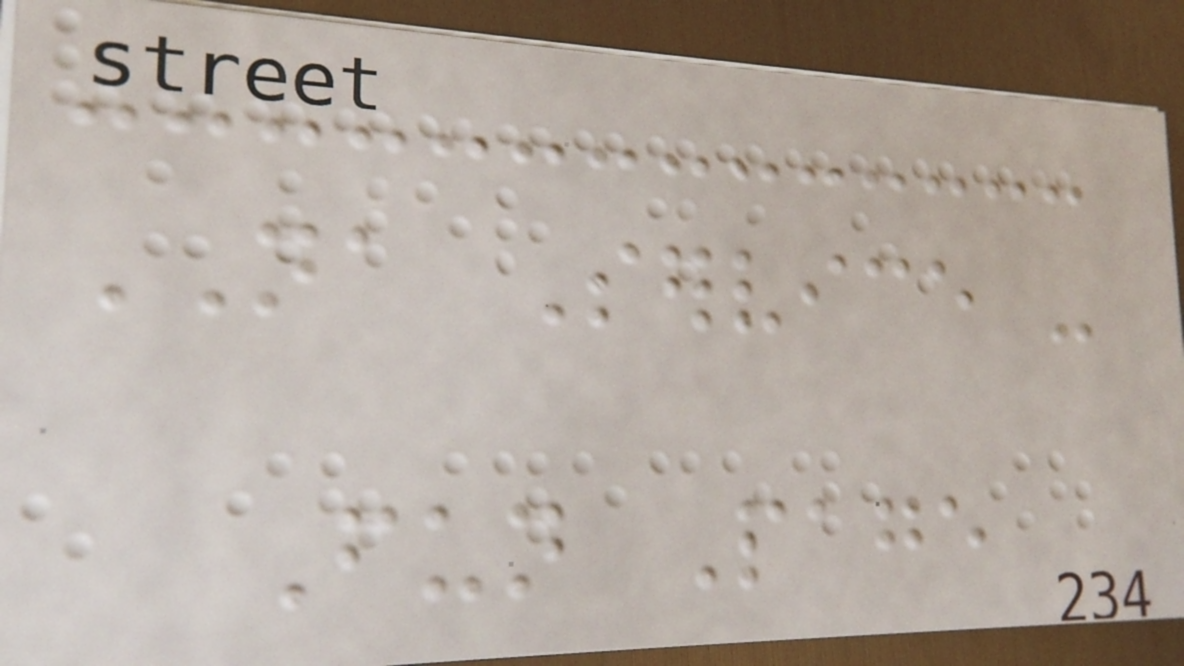NA Service -
Fun Page
